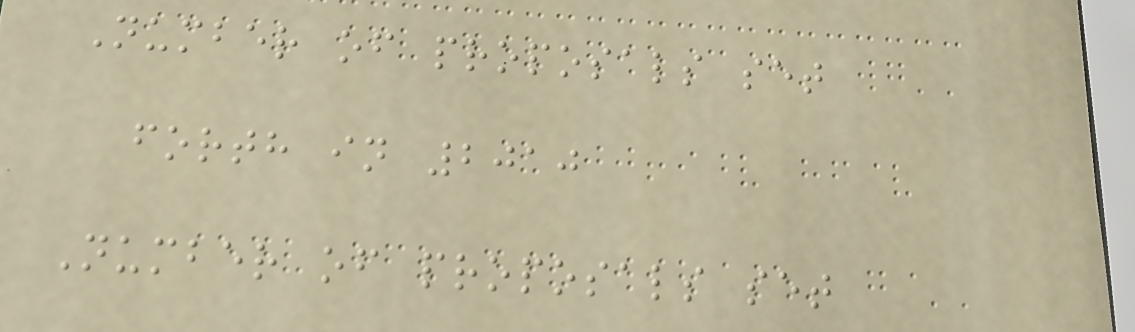Number of proposals set
forth in 2010
Number of proposals set
